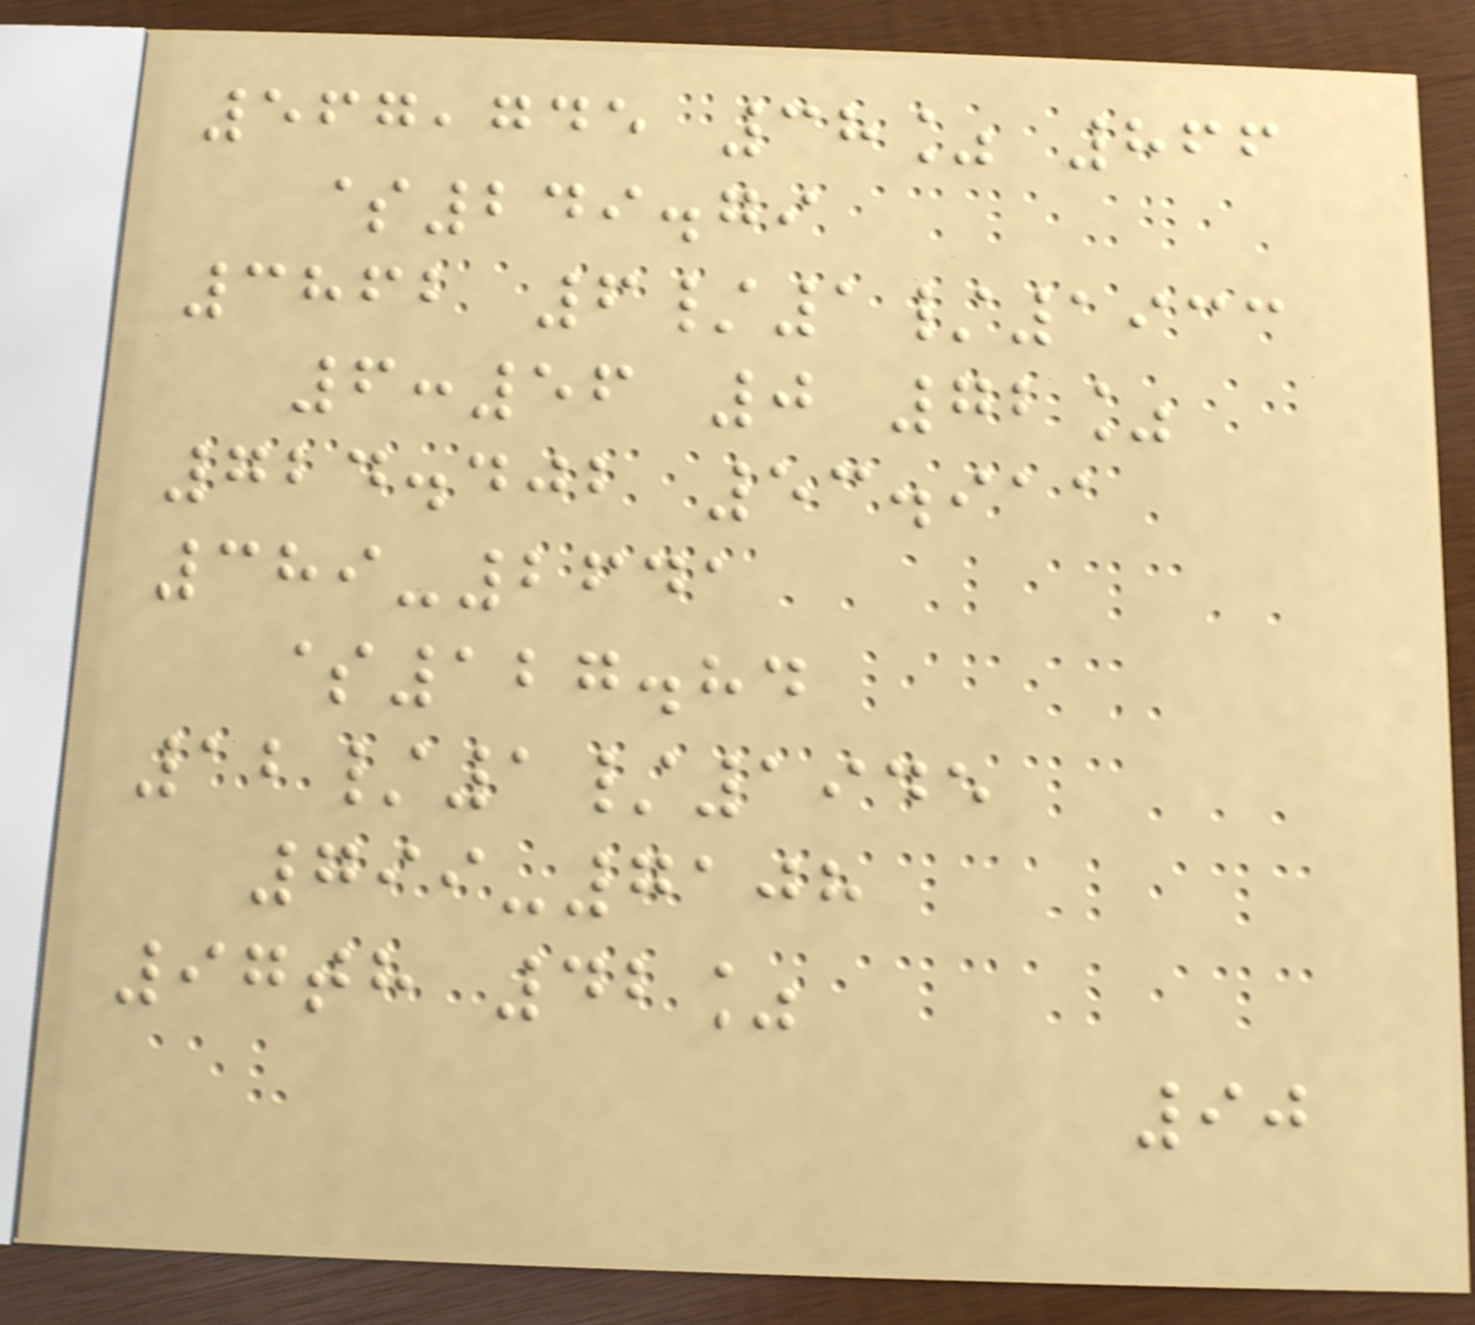567,745 38% 866
$249.79
3862 6/1/1933
6:56 0 72%
724.402 53.911
389-2641
$127.84
12/1/1945
799-7108
97th 42%
90
